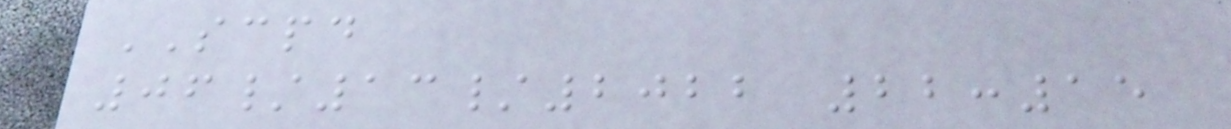SCPD
06/13/2022 22:15
